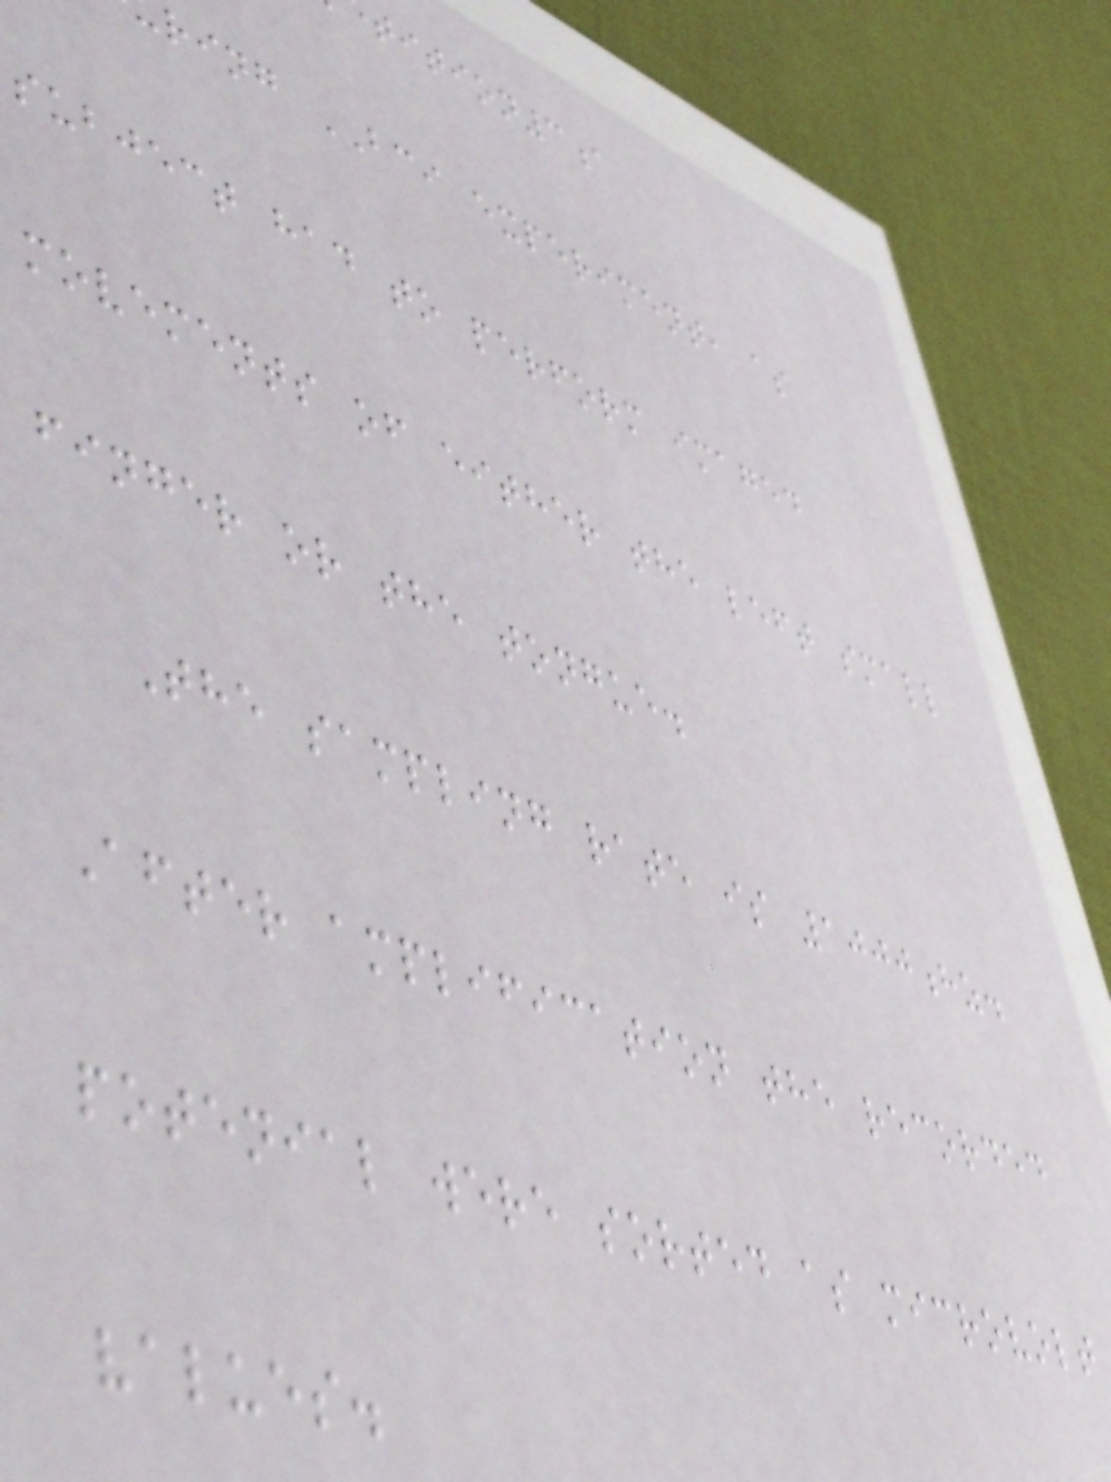tition3a
ring BCI experiment, as
subject had to perform imaged
movements of either the left small
finger or the tongue.
The sampling rate is 1000hz.
After amplification the recorded
potenial were sorted as microvolt
values.
